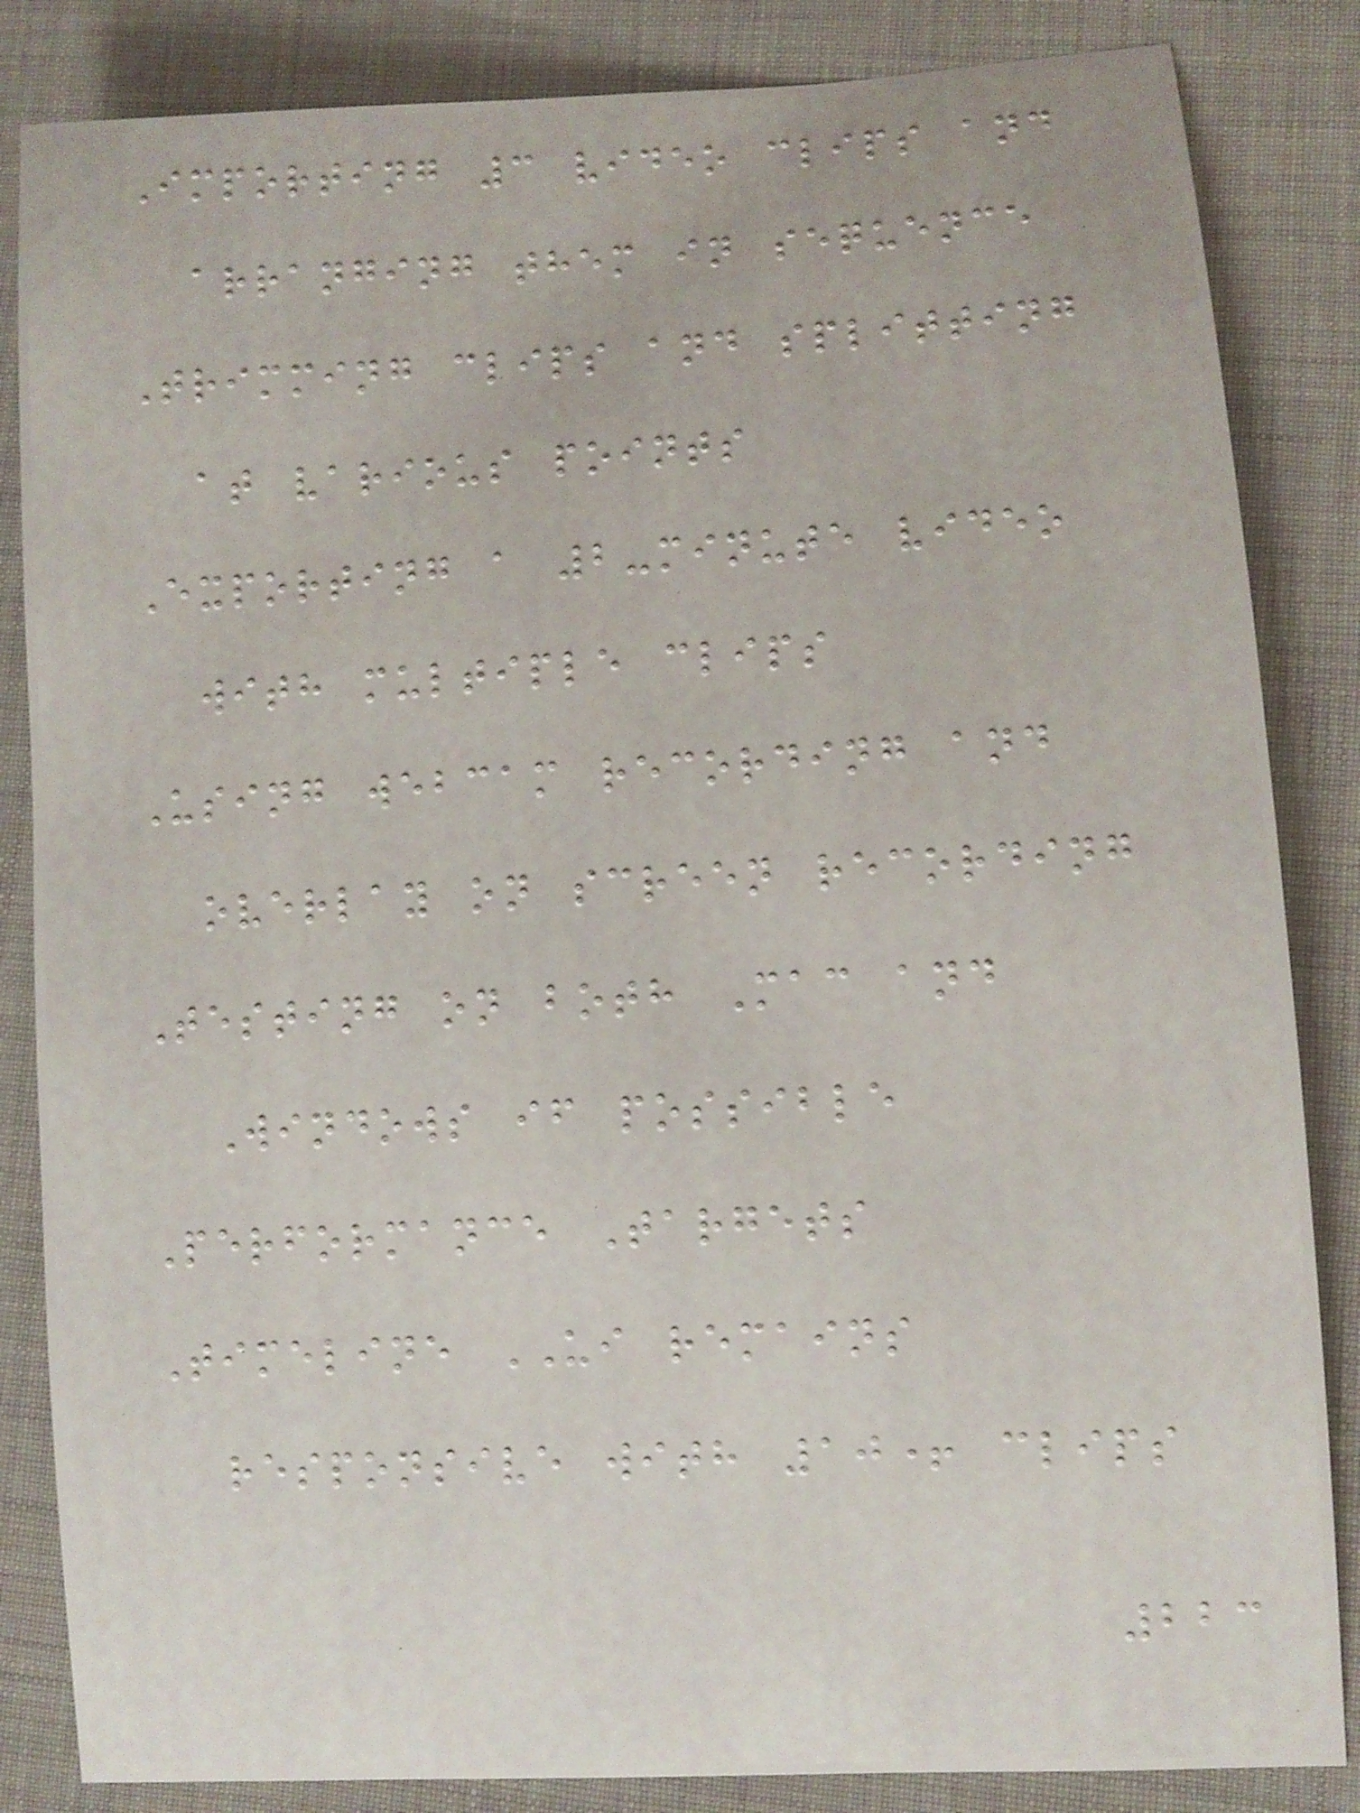Importing 3 video clips and
arranging them in sequence
Trimming clips and splitting
at various points
Exporting a 2-minute video
with multiple clips
Using webcam recording and
overlay on screen recording
Testing on both Mac and
Windows if possible
Performance Targets
Timeline UI remains
responsive with 10+ clips
223
